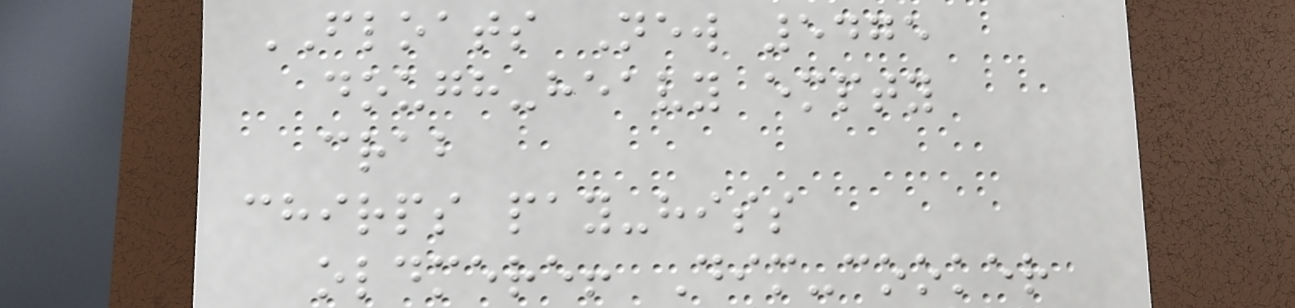FLOATS New 5475
dough-heavy empty
crab
chirps pay-hiss
oldmere! Dim-cooker
